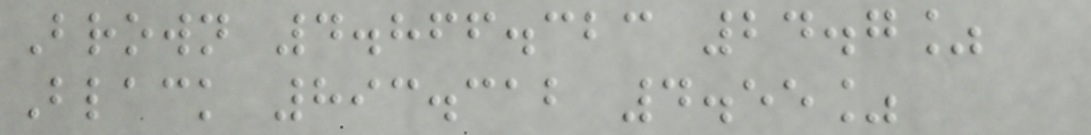Brown 4.866.323 24.7%
Black 893.312 4.55%
